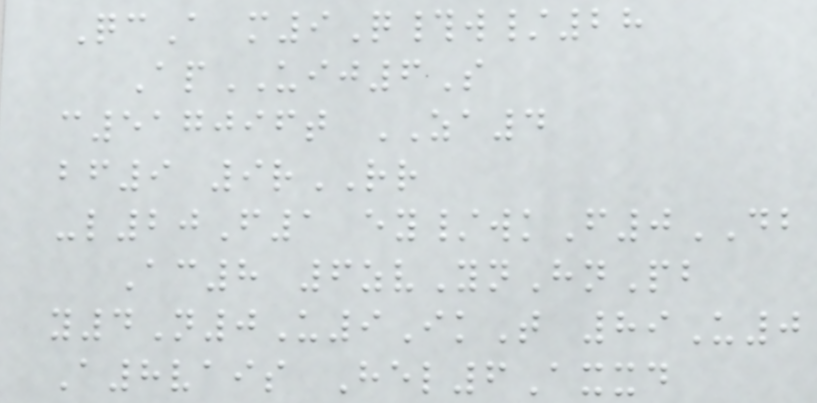QcA m9Q#w/28
ApUIJ6S
c517096t ZA4
bf9 9rRR
-l20F1 ey/wkF0DB
Ac8 6zvYnHnPb
y4N0U9IkT 89U0
A8vais Hel6Axxd
